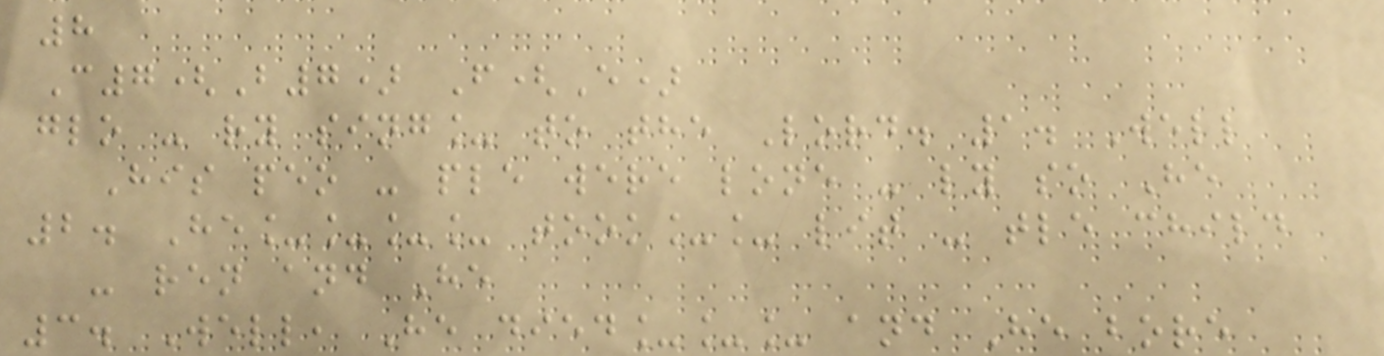8
C7(B7) F(E)
glo - ry sing_ to the Lord. 1. Well
His peo - ple were lone - ly so He
2. He____ took__ lit - tle child
- ren and He
3. Well, He died___ and He bore
